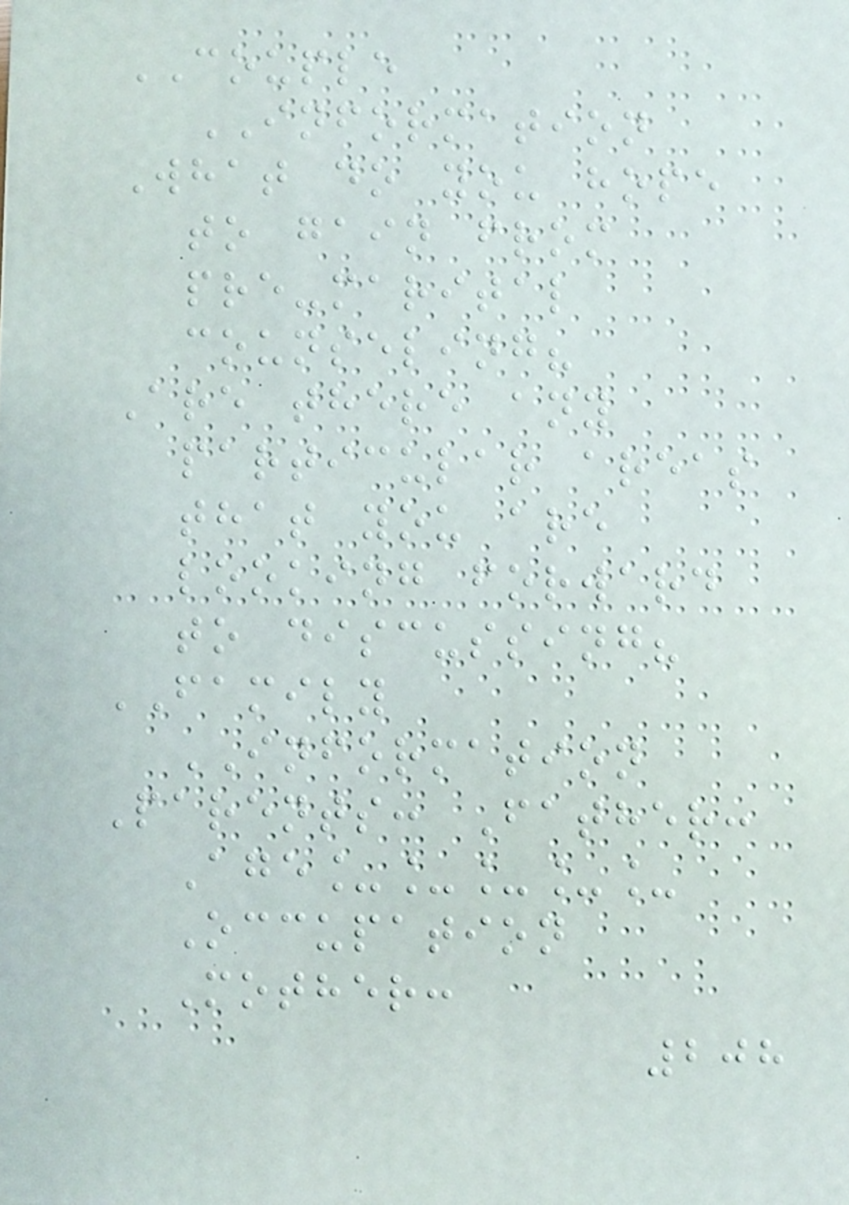COUPLE
INFORMATION
What do you hope
to gain from
pre-marital
counseling?
Are there any
particular areas
that you are
looking forward
to discussing?
FAMILY
INFORMATION
Parents: Father:
Age_____
Occupation
Mother:
208
